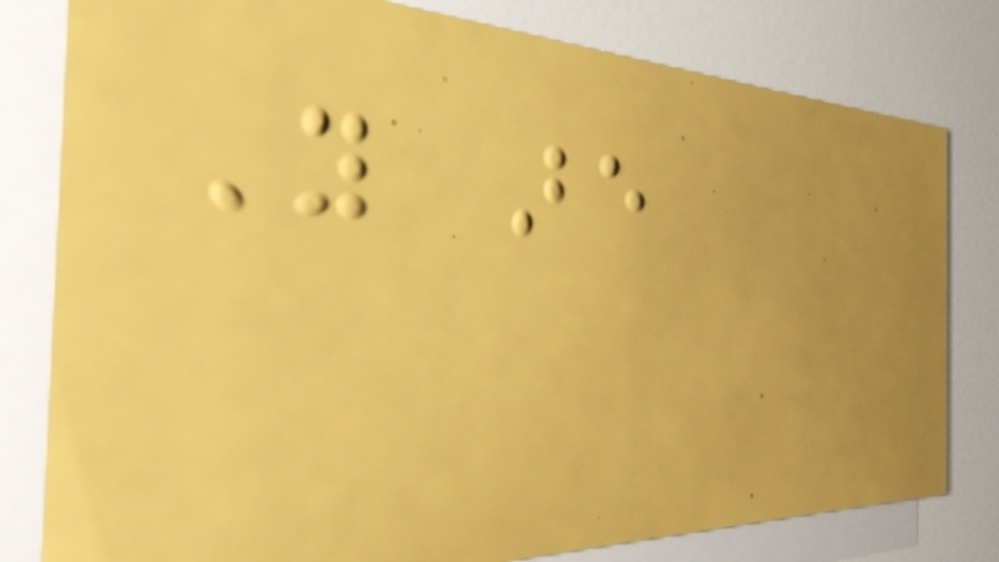You are
